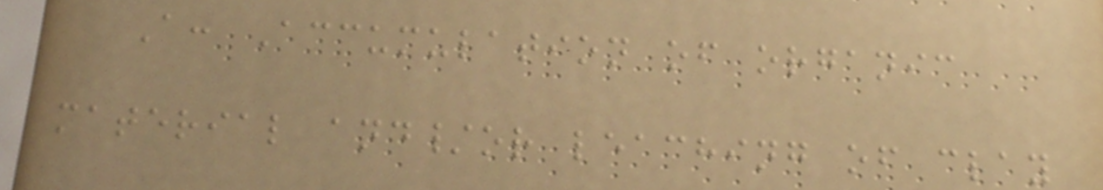A: Accumulation of organic
material and/or leaching of clay
